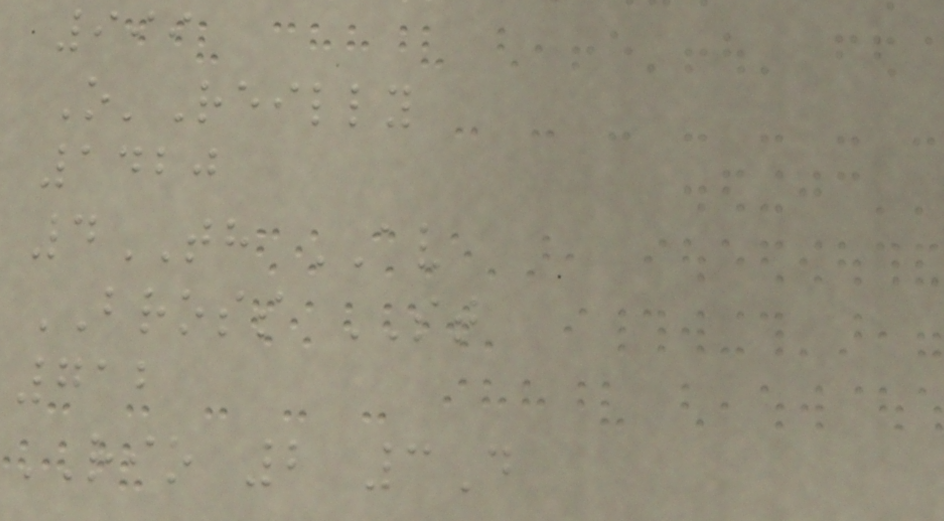999
O'Reilly
1420
4TH AV
BROSS ST
712
RIO 2 3D
